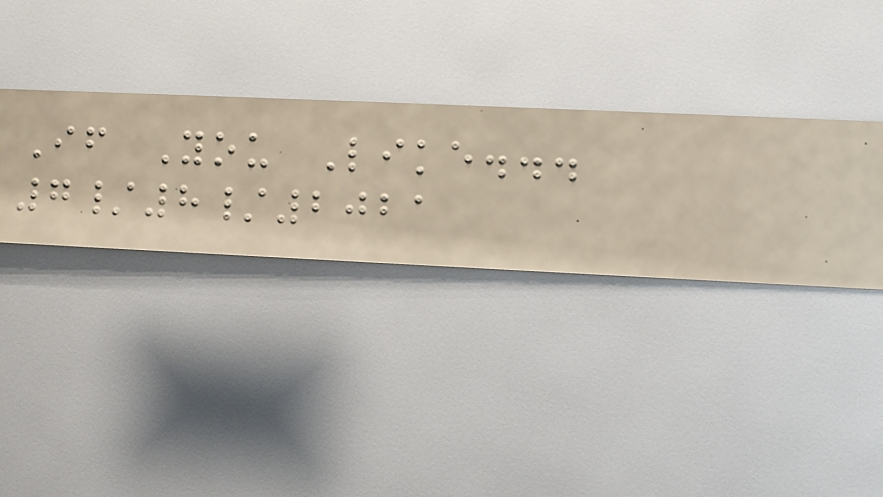If You Like...
7/8/2021
